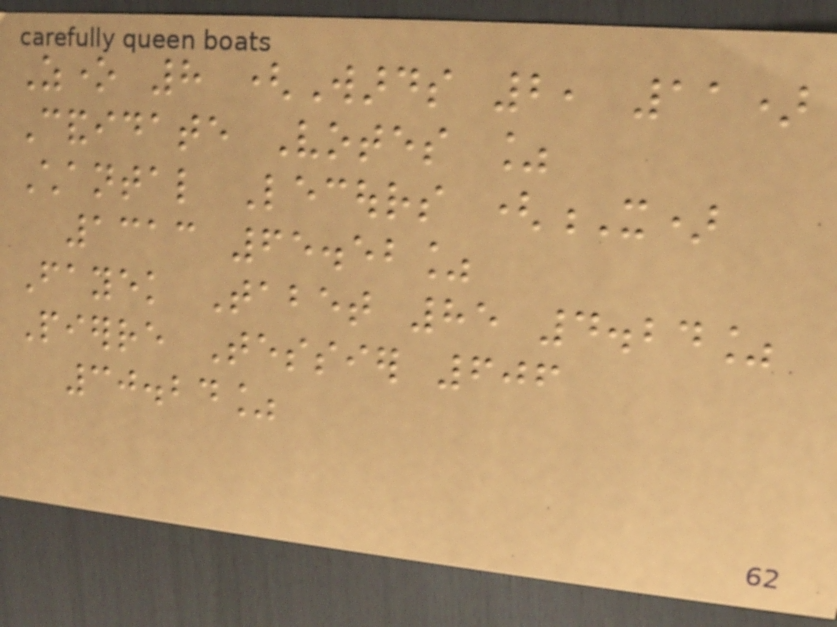Zone 8 (Wards 2, 11)
Candidate Votes %
Chantal Lecours (X)
1313 65.52%
Fayek Tabet 85 4.24%
Pierre Tessier 606
30.24%
